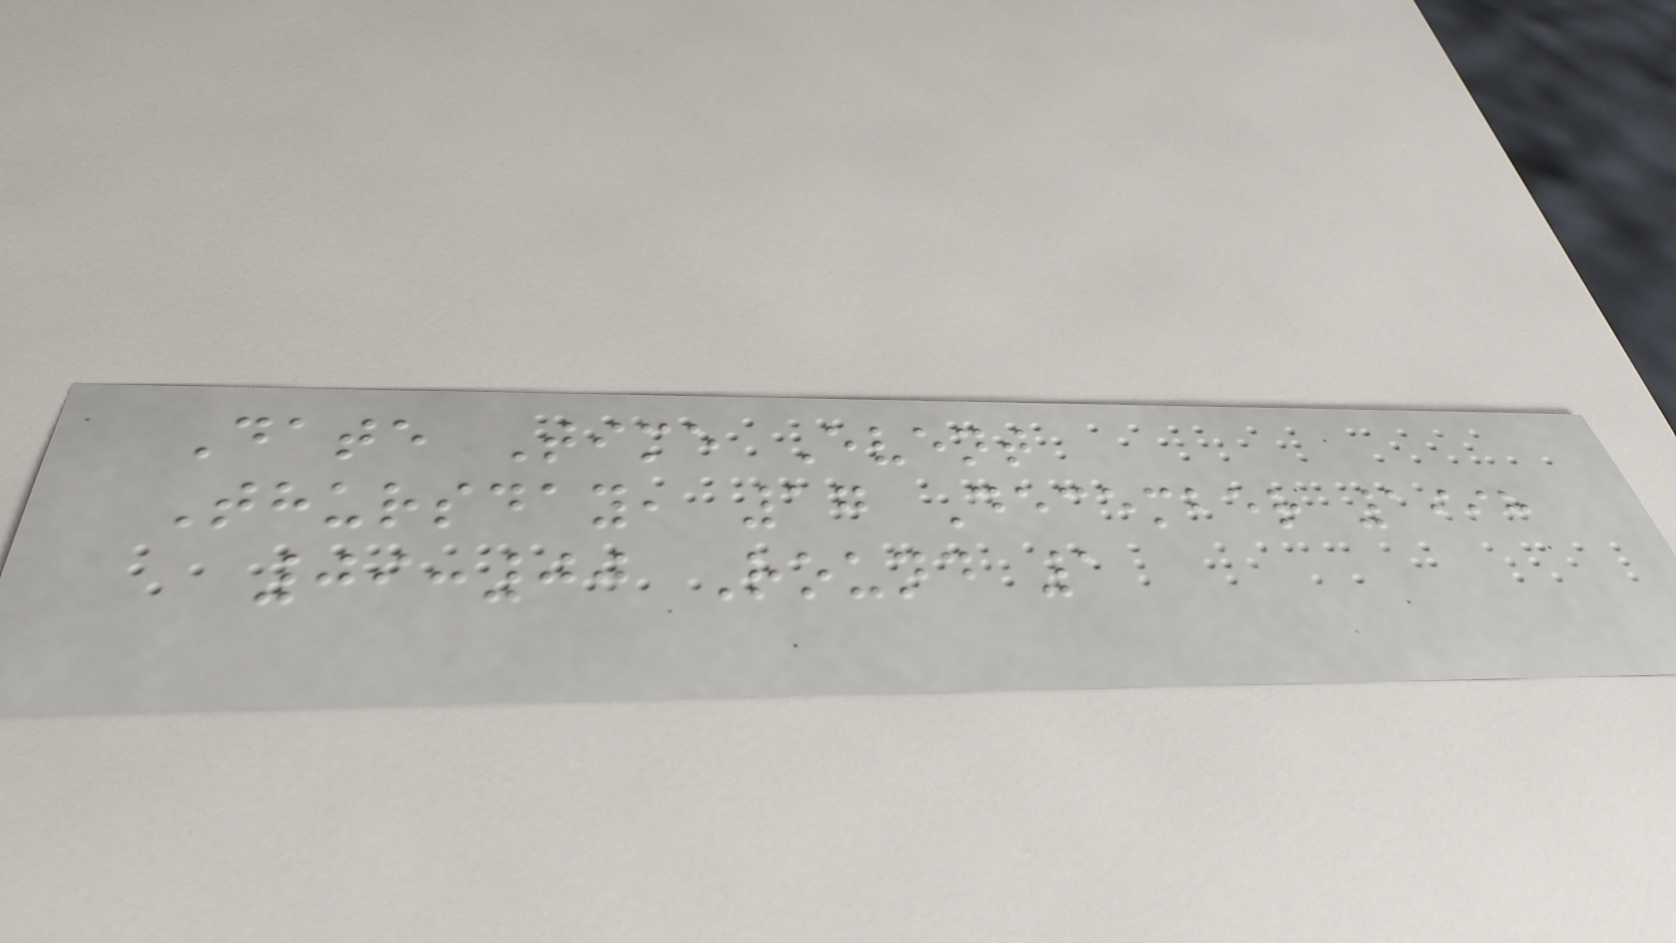Date Time Event
Thursday, 17 December 1998
09:00 Round 1
